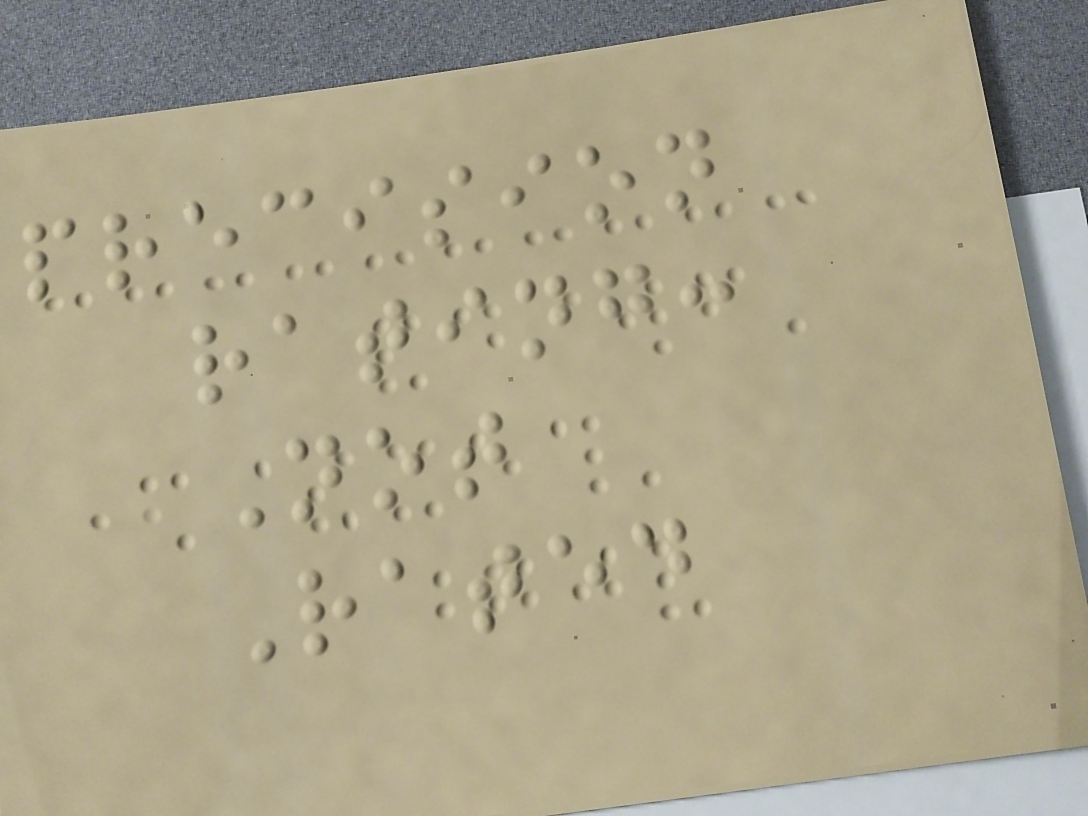precision
rating:
Not
Rated
